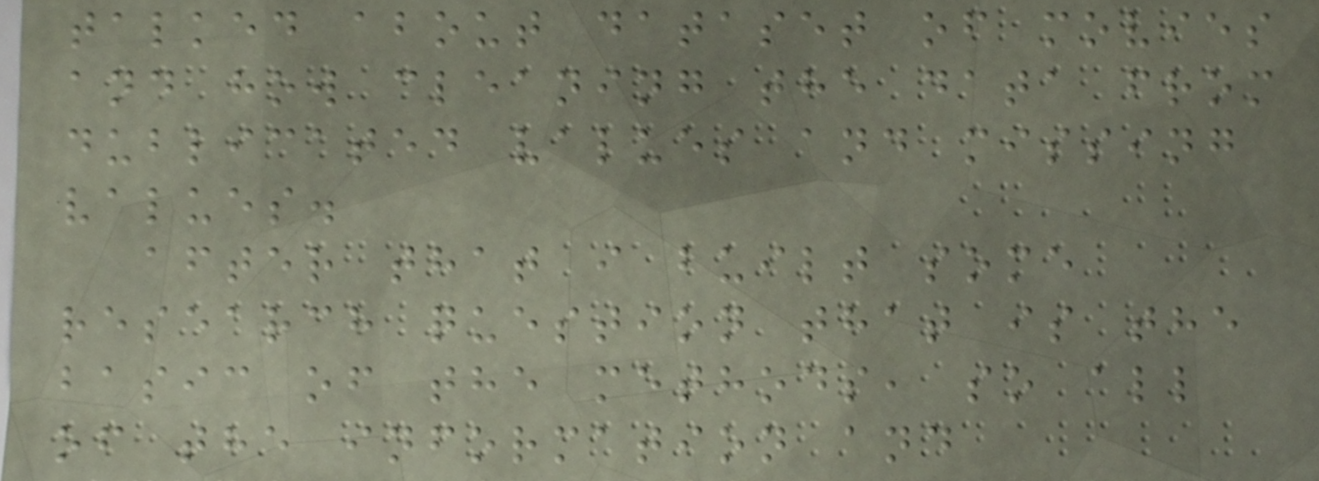talked about dataset of movies
and how cleaning the data from
dublicated values and missing
values.
after that i built some
research question that is the
basic of the methods, so all
of the information and
